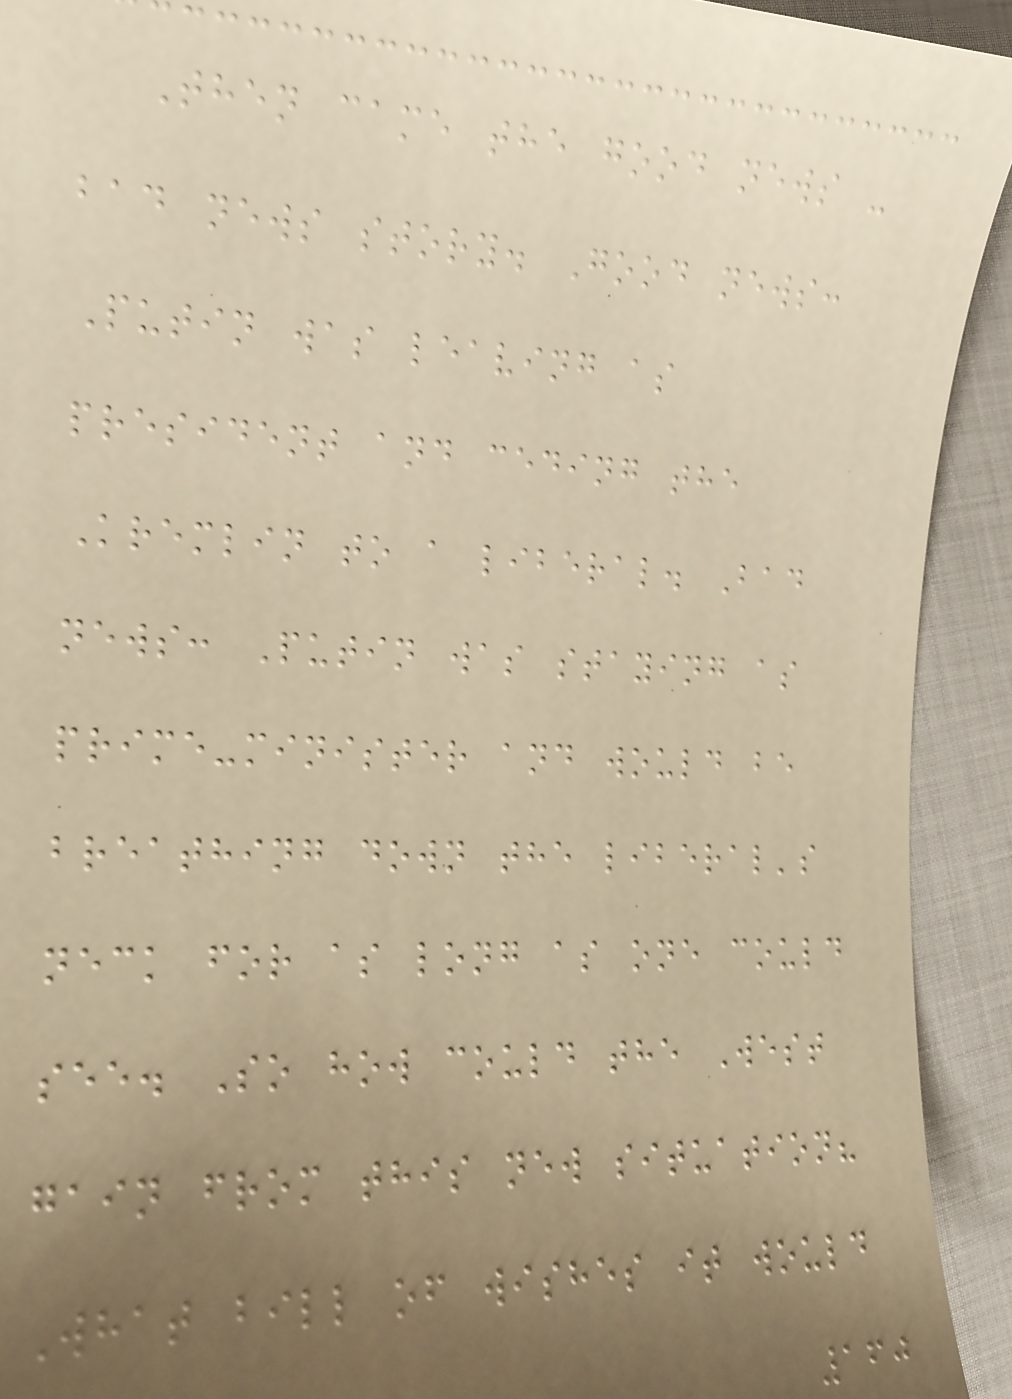Then came the good news -
bad news story. Good news:
Putin was leaving as
president and ceding the
Kremlin to a liberal. Bad
news: Putin was staying as
prime-minister and would be
breathing down the liberal's
neck for as long as one could
see. So how could the West
gain from this new situation?
What bill of wishes it would
160
